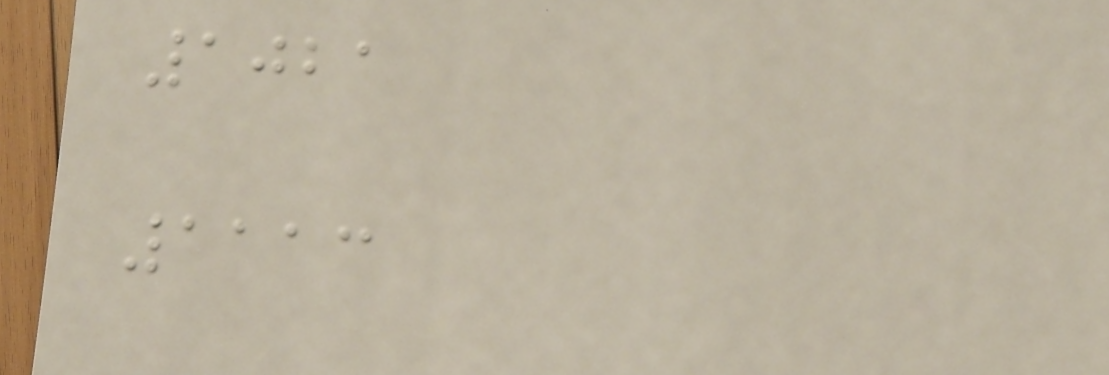1021
1113
